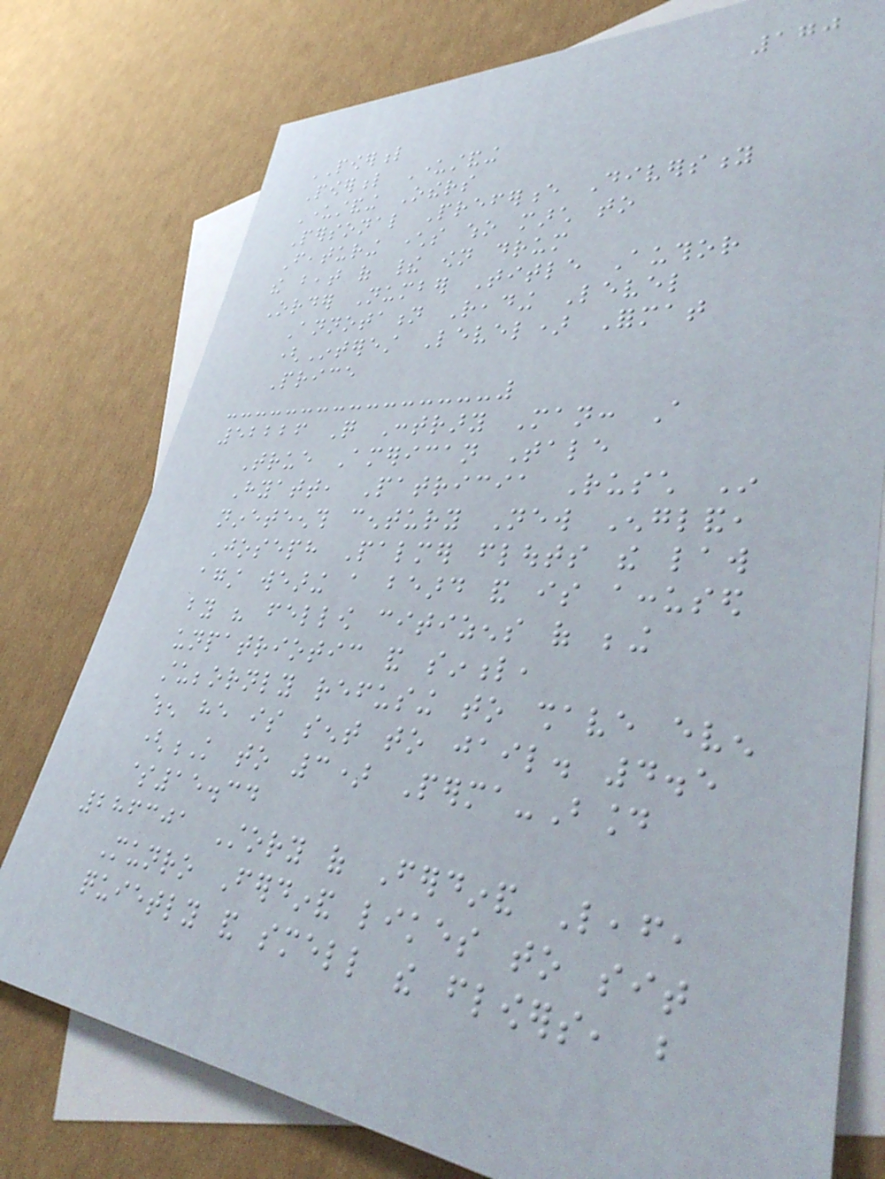170
POWERFUL
Powerful Understanding
Understanding Others
Personal Preference Diversity
Featuring characters who march to
the beat of their own drum
Order Number Title Author
Annotation Reading Level
(Interest Level) Format
Price
52226 Quite Contrary Man: A
True American Tale
Hyatt, Patricia Rusch In
nineteenth century New England,
Joseph Palmer flouts the law
against wearing a beard and is accused
by his fellow citizens of being
unpatriotic and sinful,
stubbornly refusing to shave even
when he is sent to jail. 4.5
(K to 3) Perma-Bound
$15.34
286301 Story of Ferdinand Leaf,
Munro Ferdinand likes to sit
quietly and smell the flowers, but
